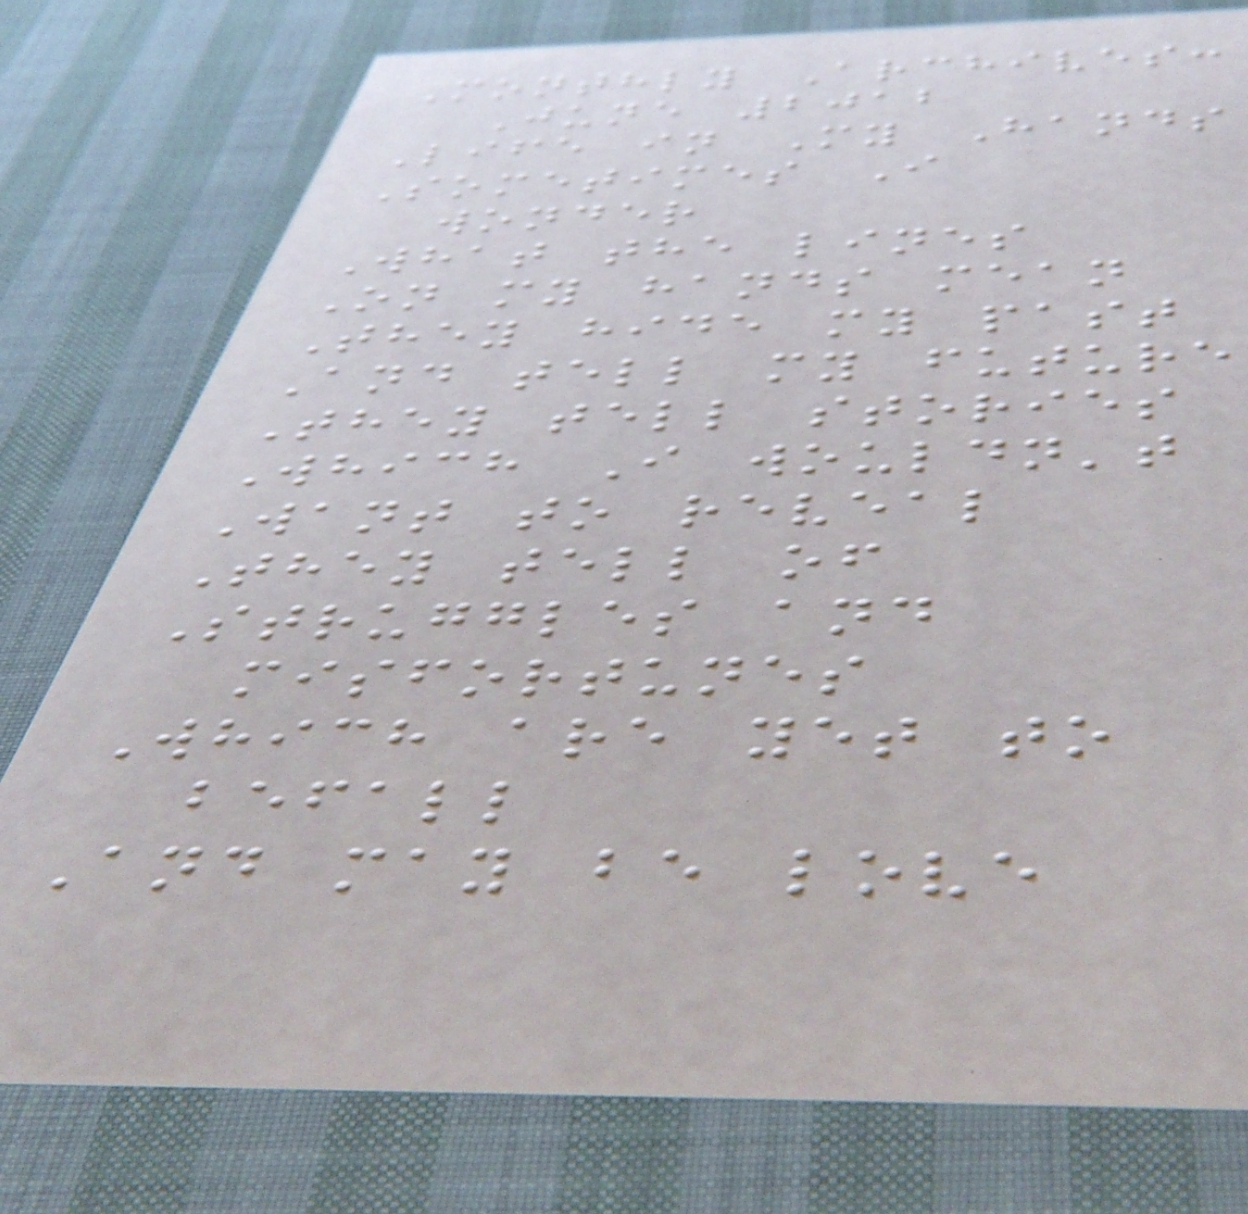Monthly Archives:
June 2012
Life in My Hands
Sometimes I
wonder
What the lines
On my hands mean
They hide my past
And tell my future
They tell stories
Which I wouldn't
Want to reveal
They tell of
Struggles and
misfortunes
Which are yet to
befall
And may be love
